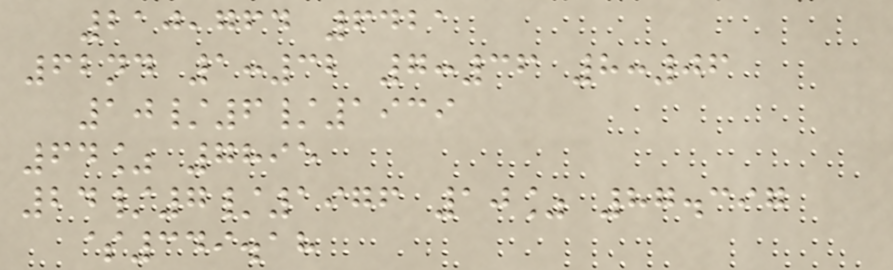210,764 6421
62nd 1:32 7:36 8:06
10/6/1939
64% 7895
24/7/1976 10% 87.397
$349.18
